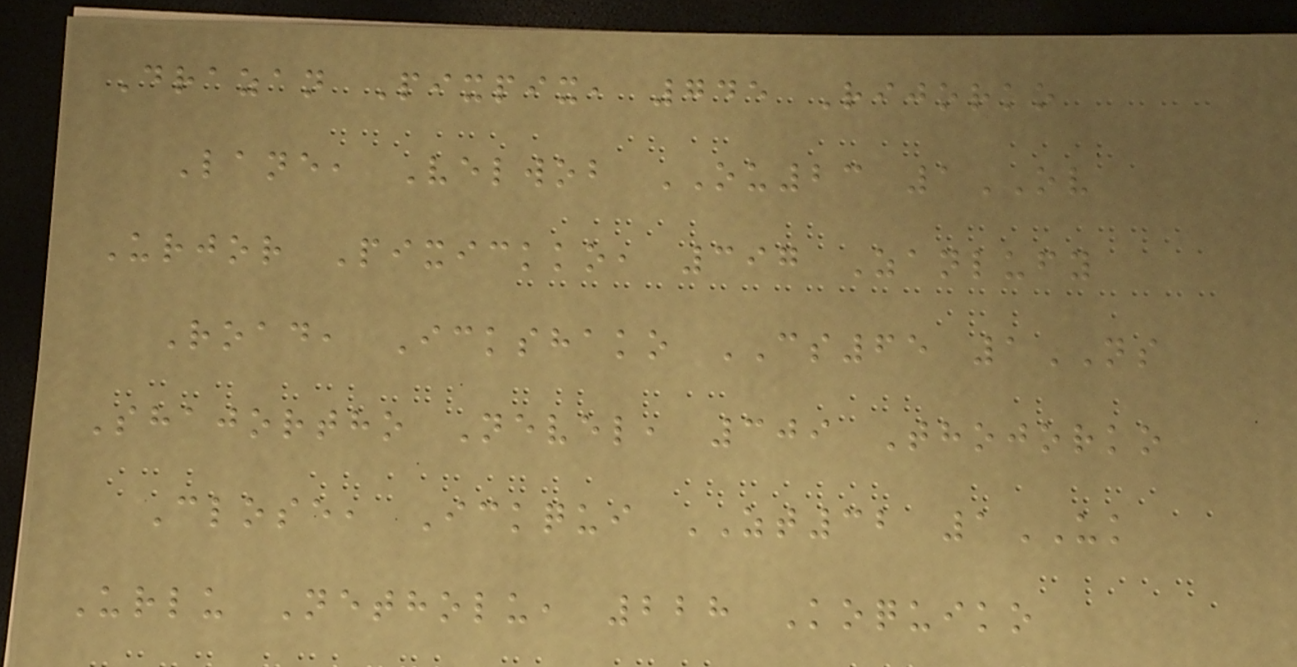Drazan Pixpix, 745 Rijorko
Lane, Velwob OU23 1OV
Urjor Pixickko, 397 Zanlufy
Road, Ickshako CS65 1NS
Shajortho Nevel, 309 Thojorko
Close, Ickqui ZT32 1UK
Urlu Netholu, 228 Koquiko
